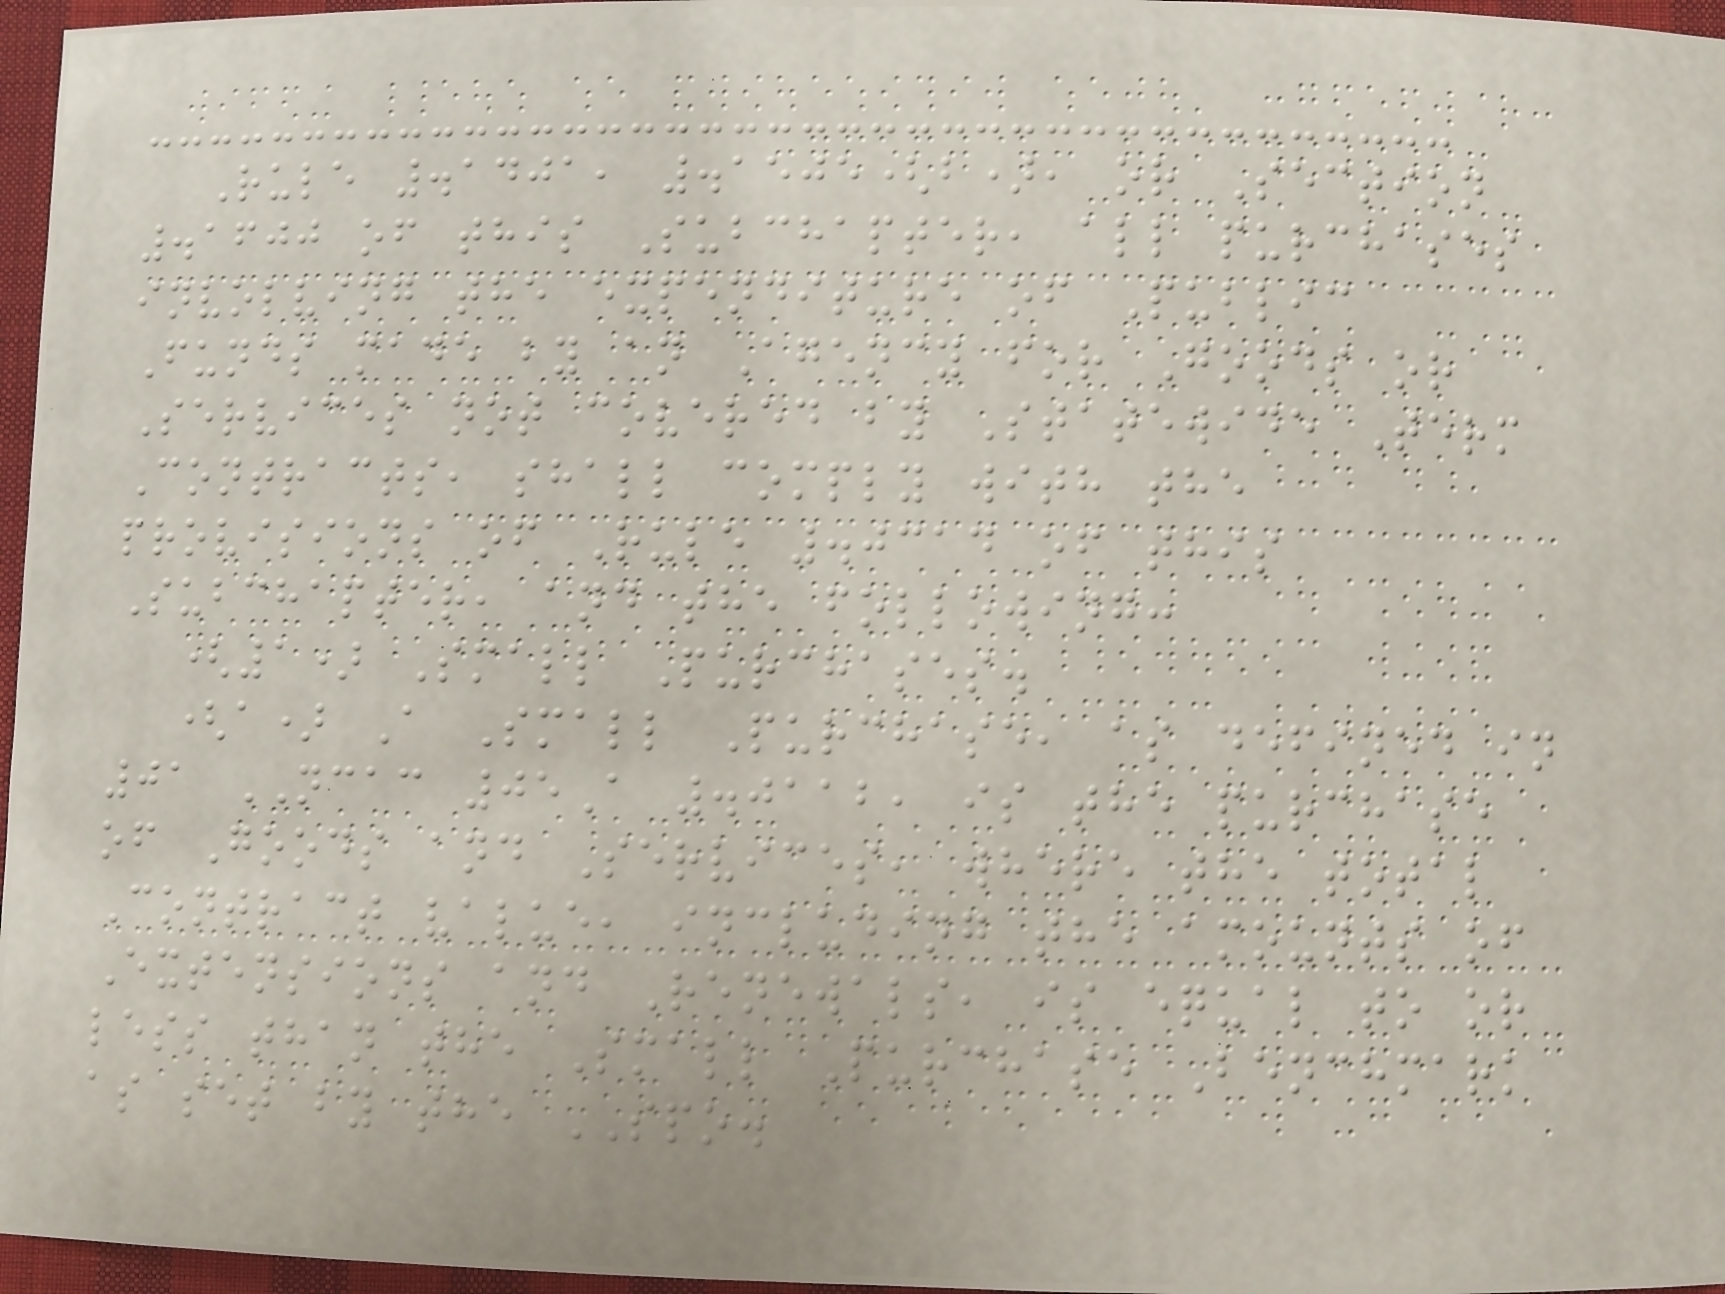Rule .1401, .1505(b), or Section
.1600 of this Subchapter, all purchases
involving the expenditure of Public
Funds made by an Agency for Goods or
Services not covered by Statewide Term
Contracts, shall comply with the
provisions of Rule .0314 of this
Subchapter, and the following:
(1) Small Purchases.
(a) A Small Purchase, as defined in
01 NCAC 05A .0112, is the purchase
of Goods and Services, where the total
Contract value, including the amounts of
Extensions and Renewals, is equal to or
less than the Small Purchase Benchmark
as set by the SPO.
